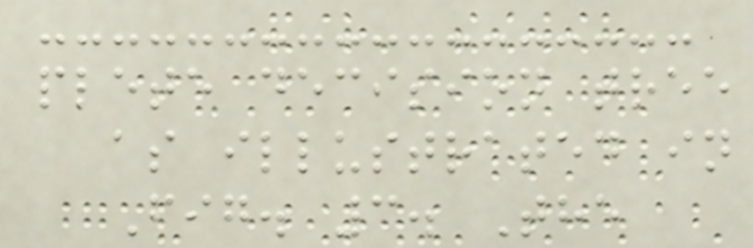plete decision tree
as illustrated in
Fig. 3. The
